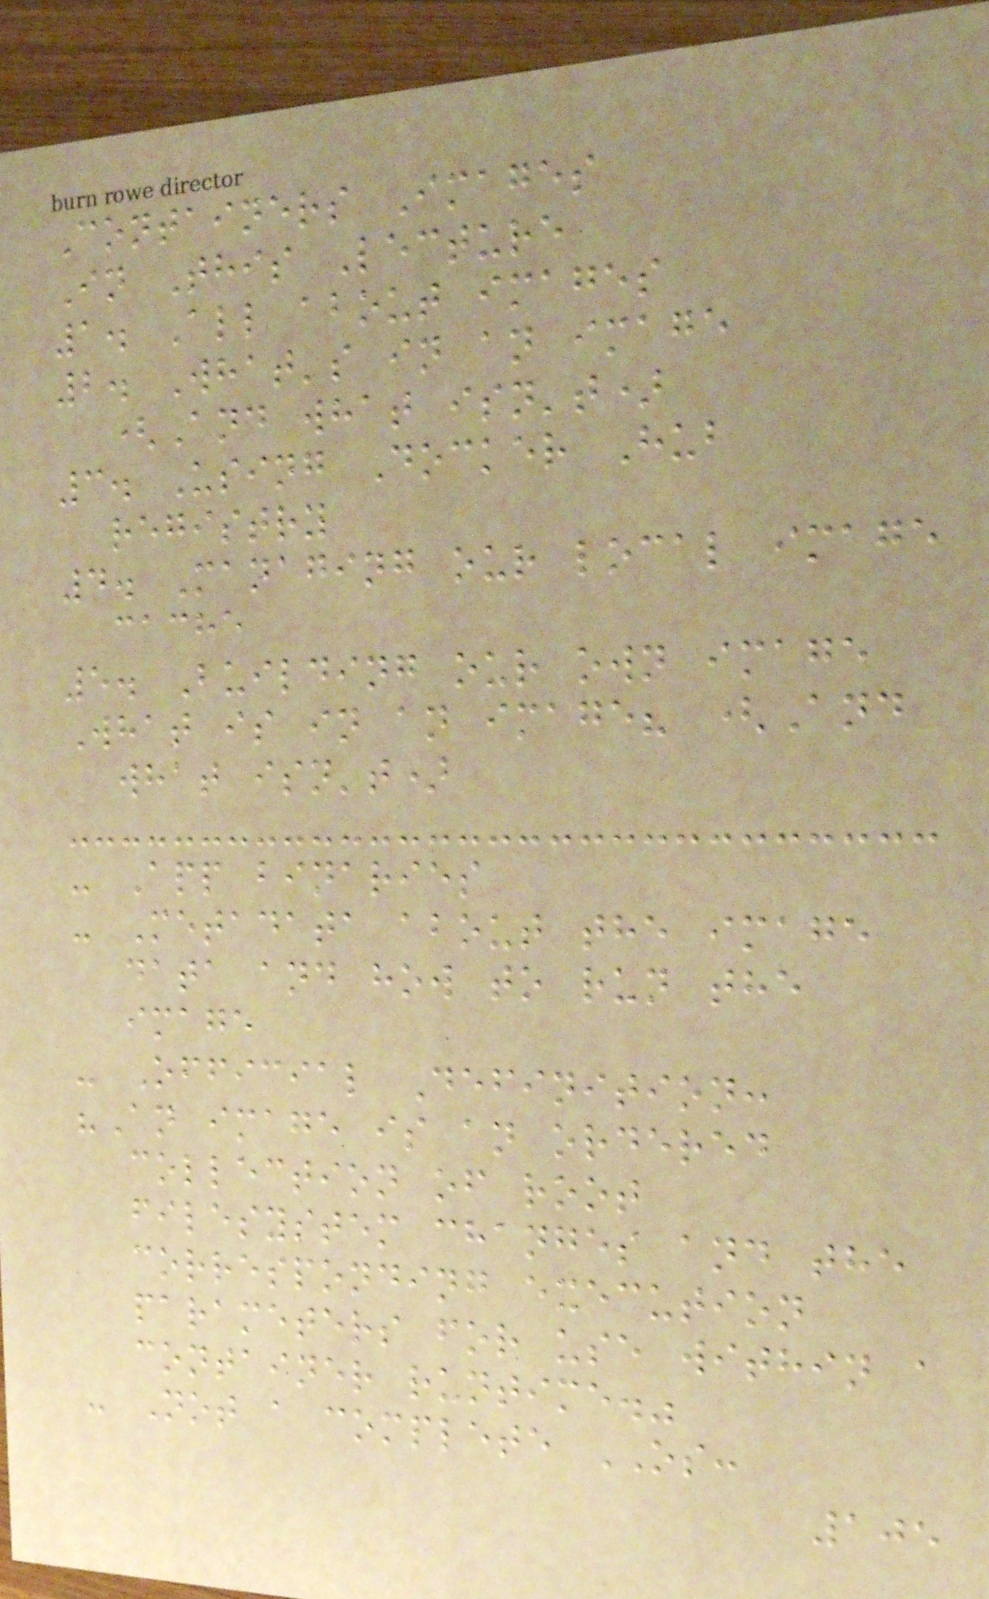Containers Images
In This Lecture
1. All about images
2. What's in an image
(And what isn't)
3. Using Docker Hub
registry
4. Managing our local image
cache
5. Building our own image
What is in an image? (And
what isn't)
- App binaries
- Metadata about the image
data and how to run the
image
- Official Definition:
"An image is an ordered
collection of root
filesystem changes and the
corresponding execution
parameters for use within a
container runtime."
- Not a complete OS:
105
